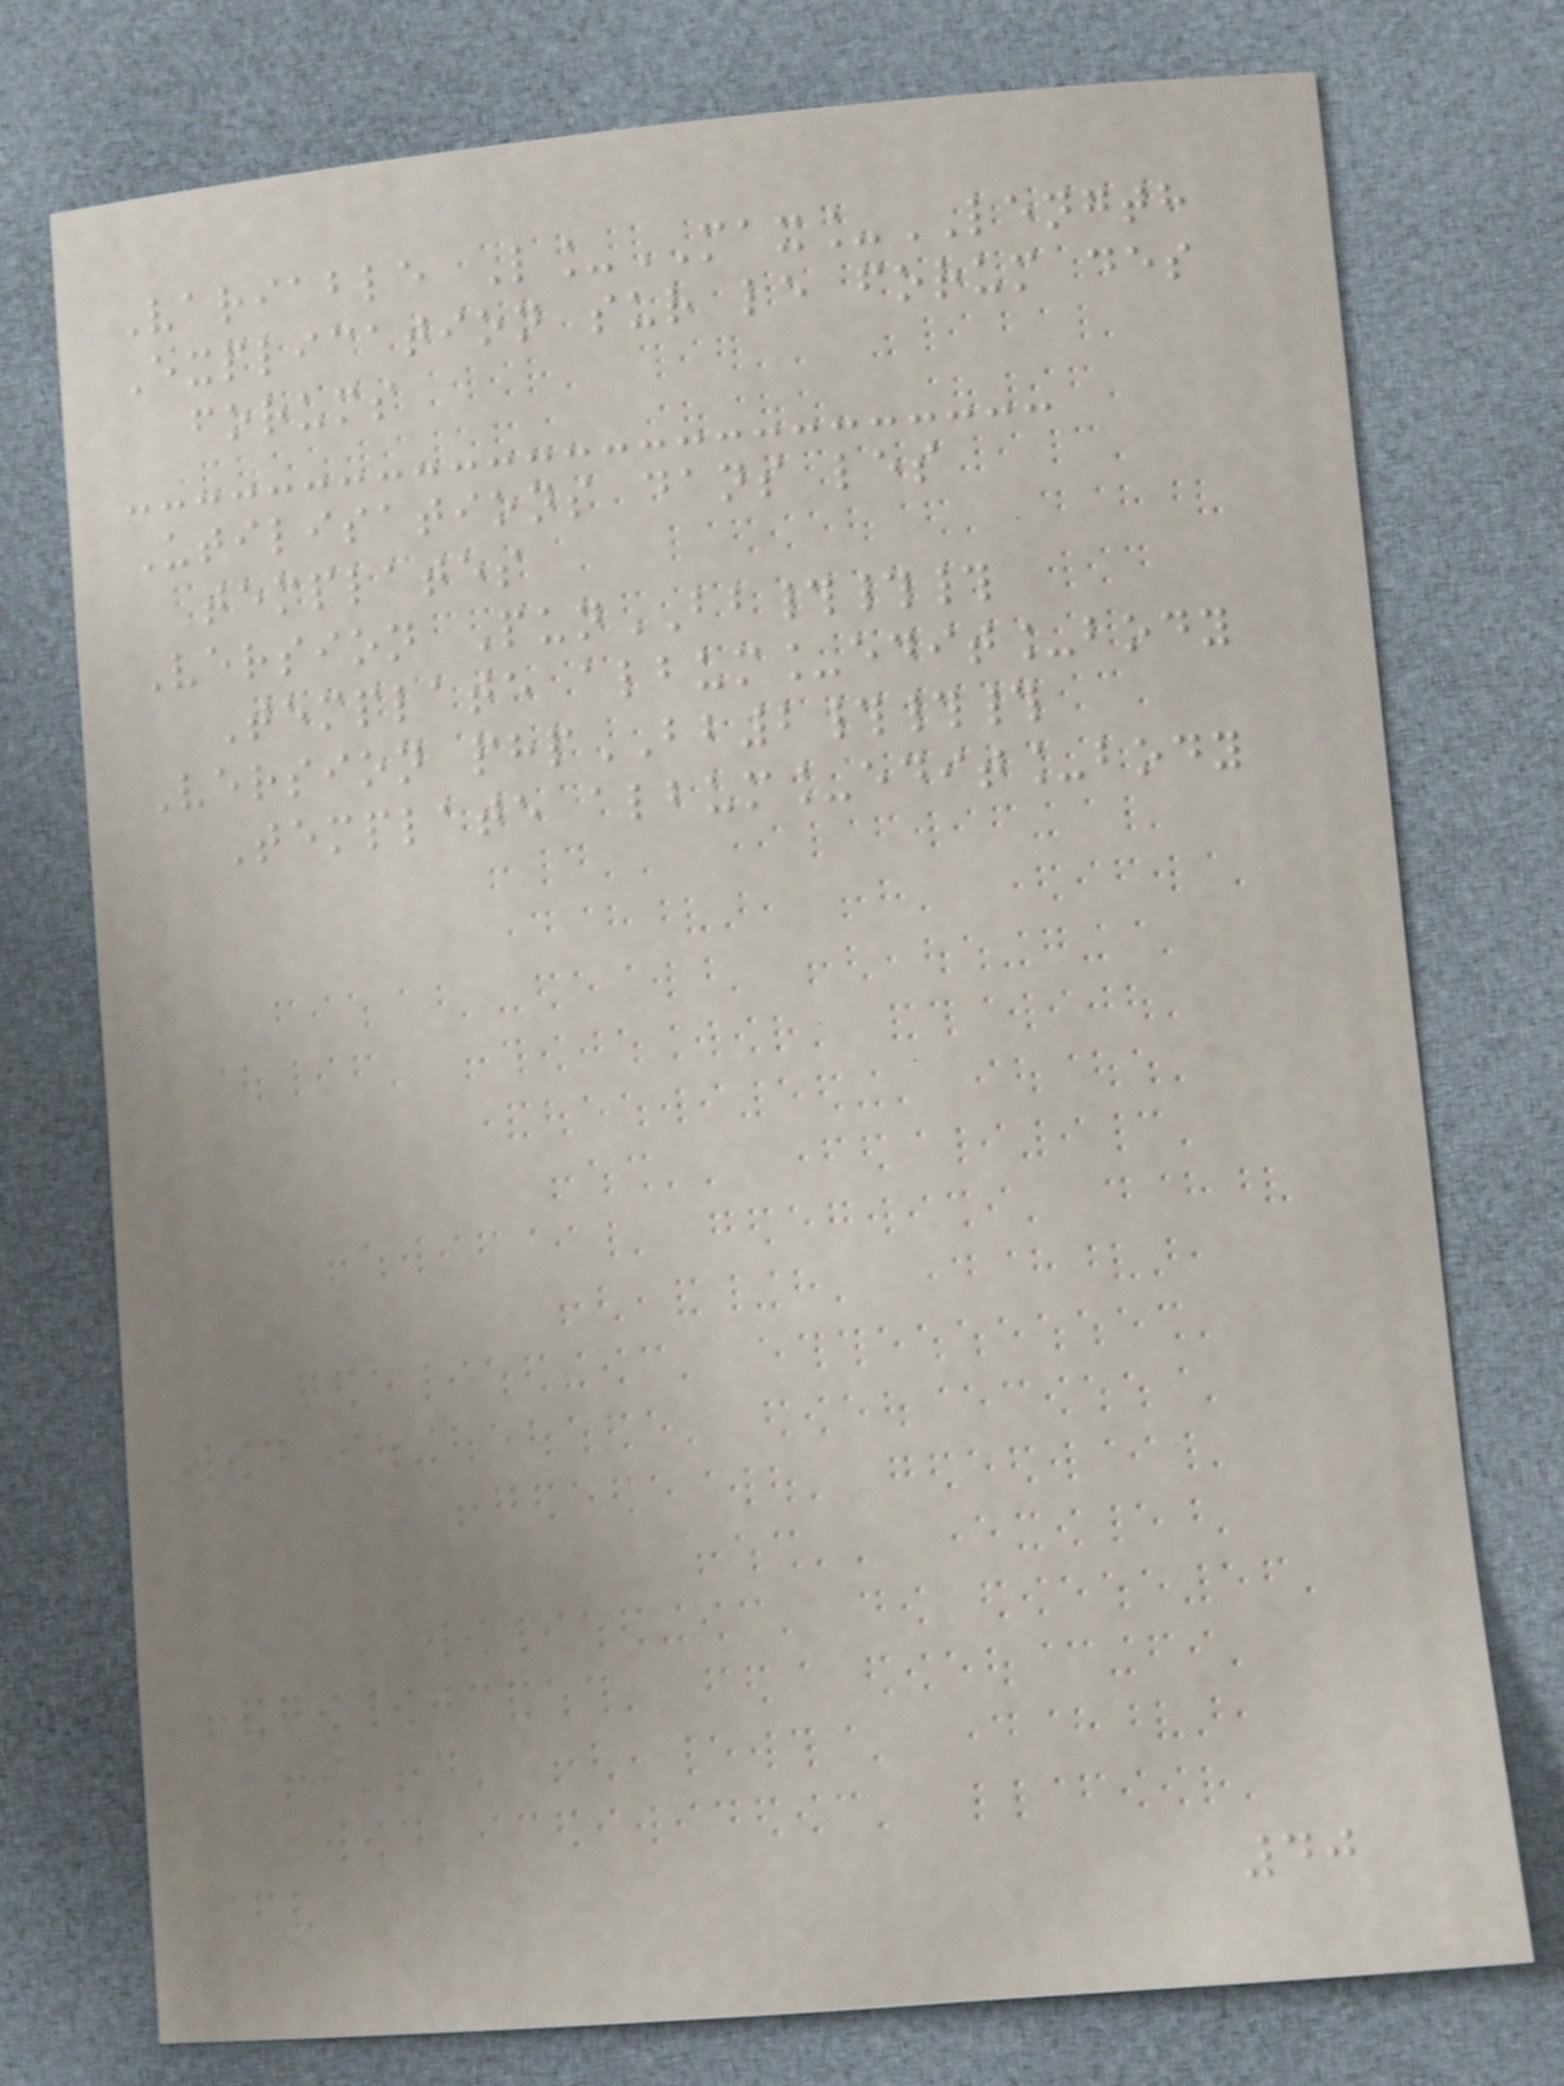Variable L_MAX_LENGTH
Explication sur le forum des
forums
Utilisations dans les
templates
Version PunBB###
Template album_edit_body
Version phpBB2###
Template album_edit_body
40
